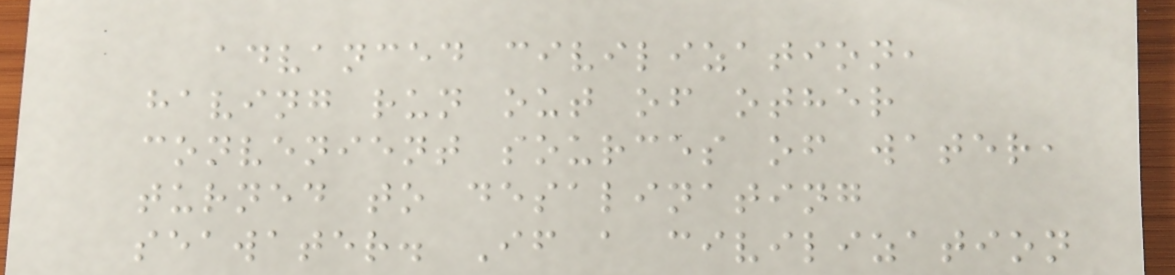advanced civilization,
having run out of other
convenient sources of water,
turned to desalinating
seawater. If a civilization
